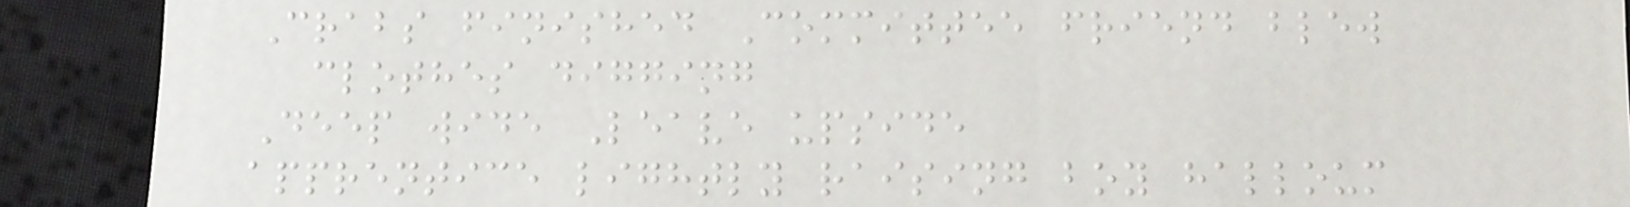Crabs finished Committee friend blew
clothes digging
Deep wide Leave upside
apprentice lightly raising boy halloum
